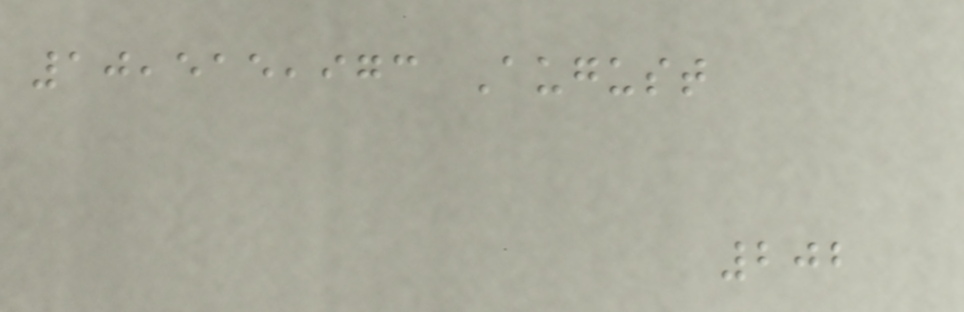10,515,973 August
202
